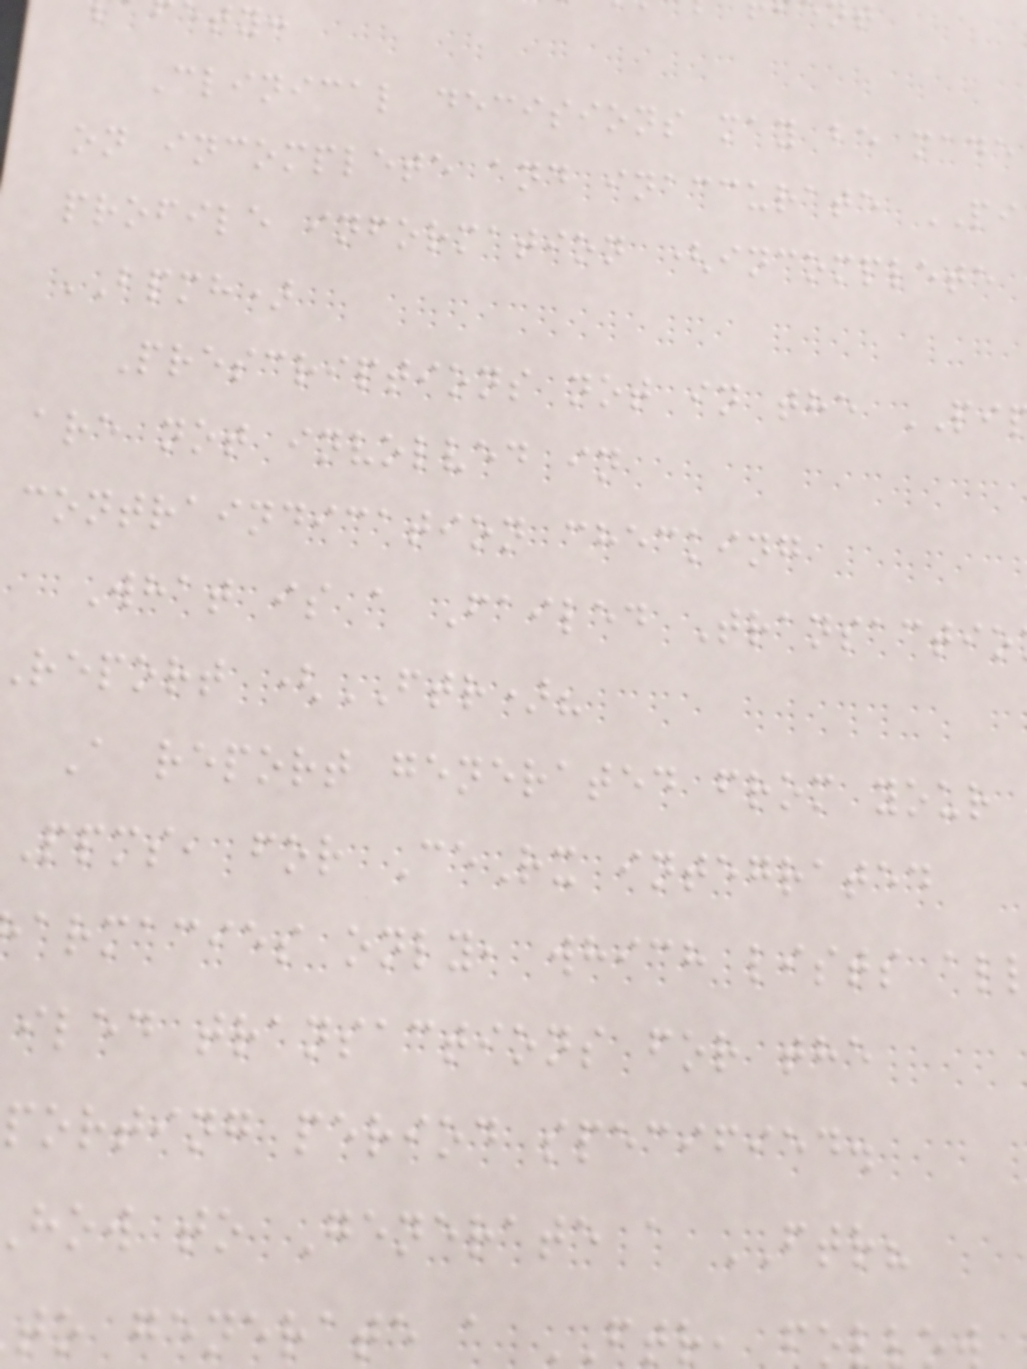Clinical decisions may be made
on incomplete and inaccurate PI
profile information (incomplete
BPMH)
Prescriptions not in the PI
are not involved in
contraindication checking
What is a Failed Transactio
report (FTR)?
A report generated from your
ppms, for CeRx integrated
armacies only, which lists al
iled transactions for the
porting period specified.
how to Generate a FTR?
to generate a FTR, foll
